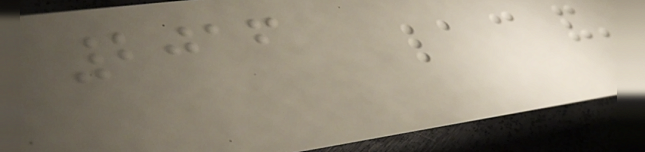2016
